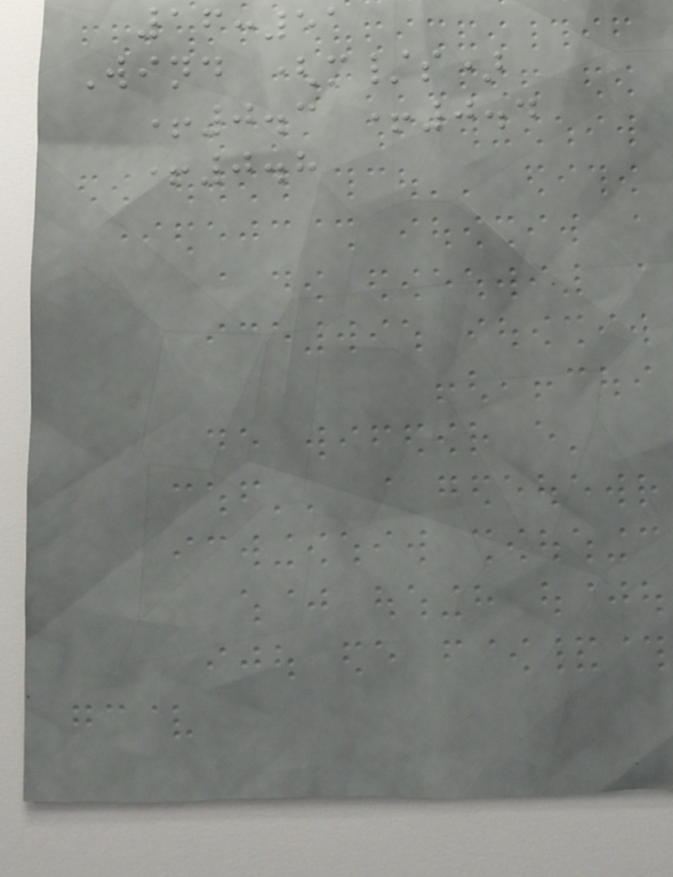16:51
Wind (m/s)
+0.3 +0.4
+0.8
